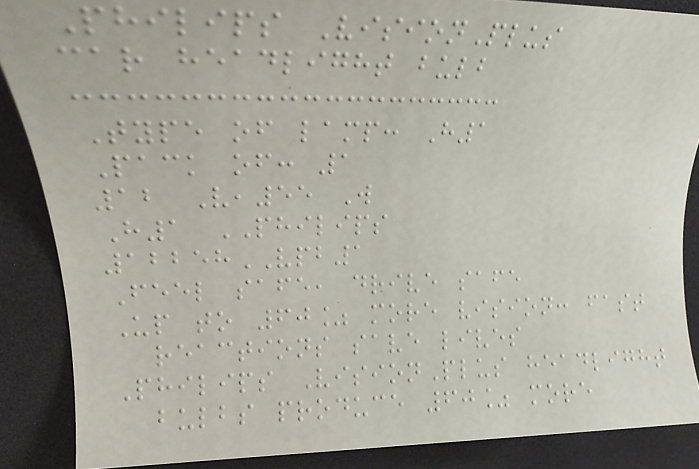Philips VisionPlus
car headlight bulb
Type of lamp: H1
Pack of: 1
12 V,55 W
H1 PHILIPS
12258VPB1
Feel safe, drive safe
Up to 60% more vision: fast
reactions save lives
Philips VisionPlus headlight
bulbs produce 60% more
